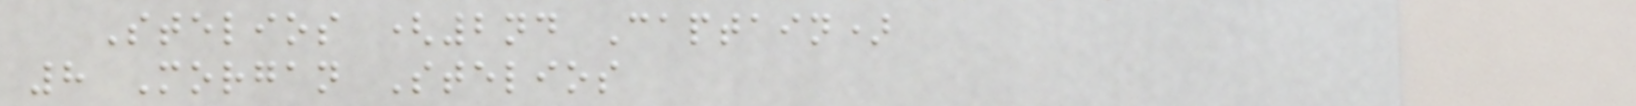Stelios (2nd Captain)
8 Morgan Stelios
